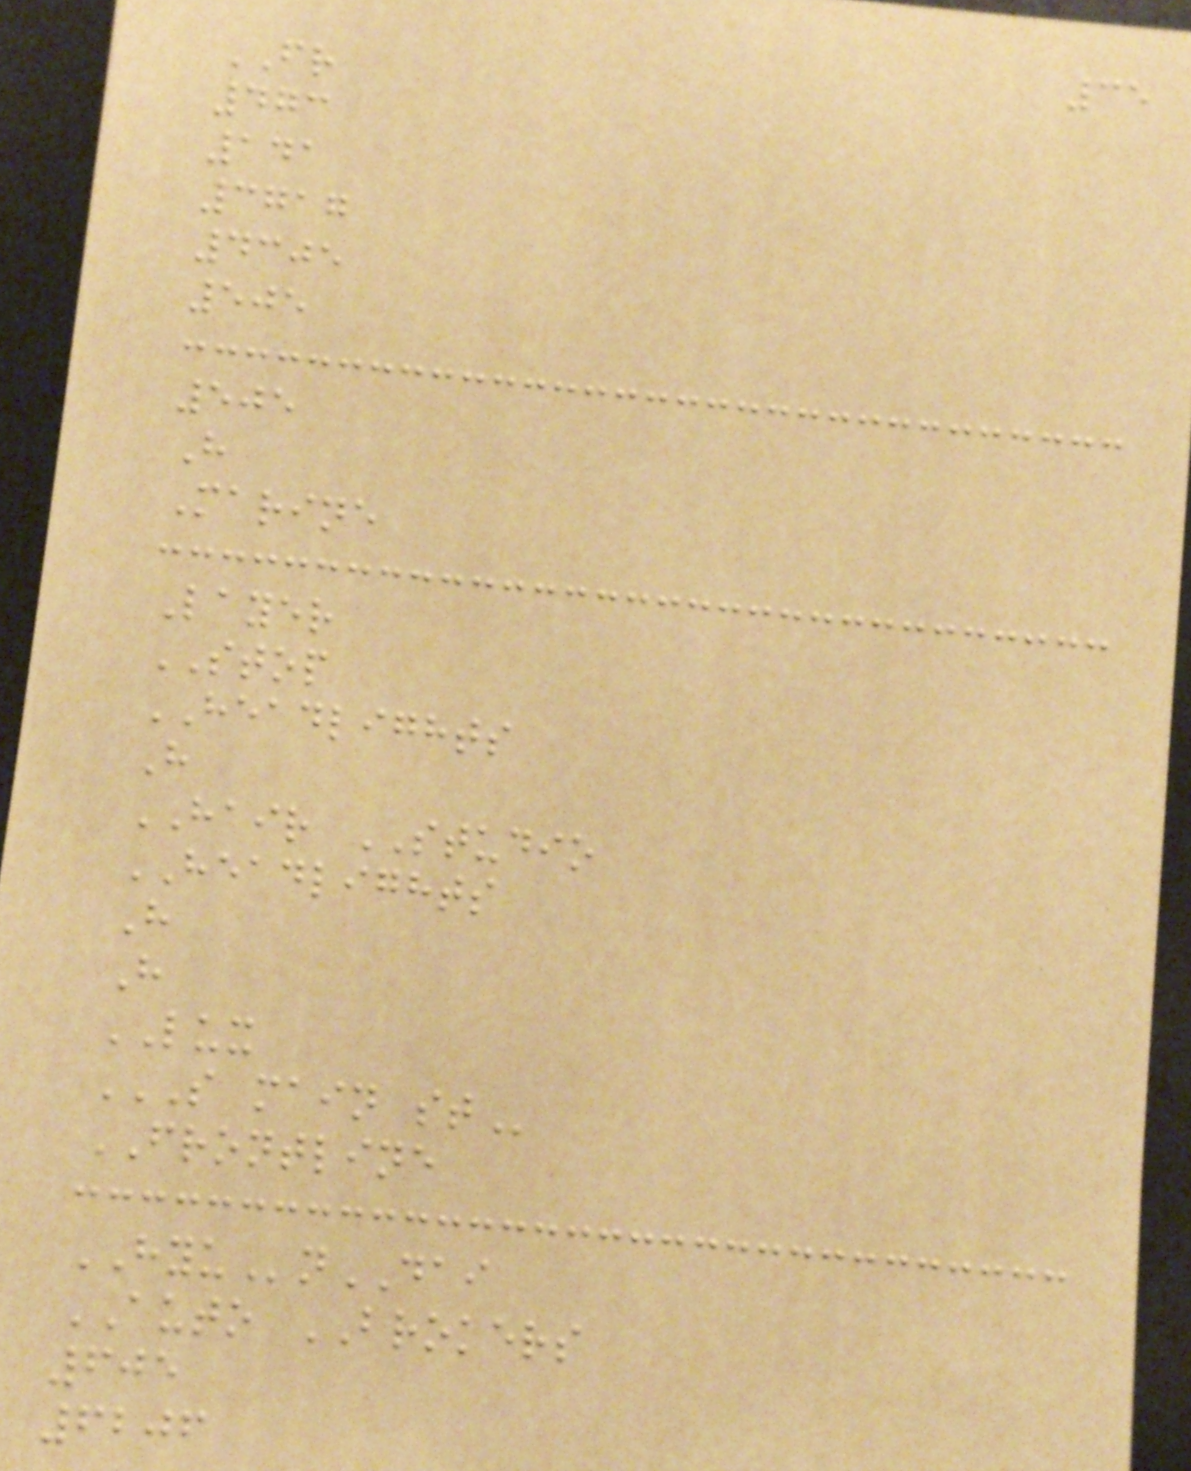35
FR
473
141
3717
4305
505
505
H
Marine
Layer
STOP
HEADLIGHTS
H
HAIR STUDIO
HEADLIGHTS
H
H
LUX
S MAIN ST
FRONTLINE
HYUnDAI
AUTO BROKERS
605
6206
